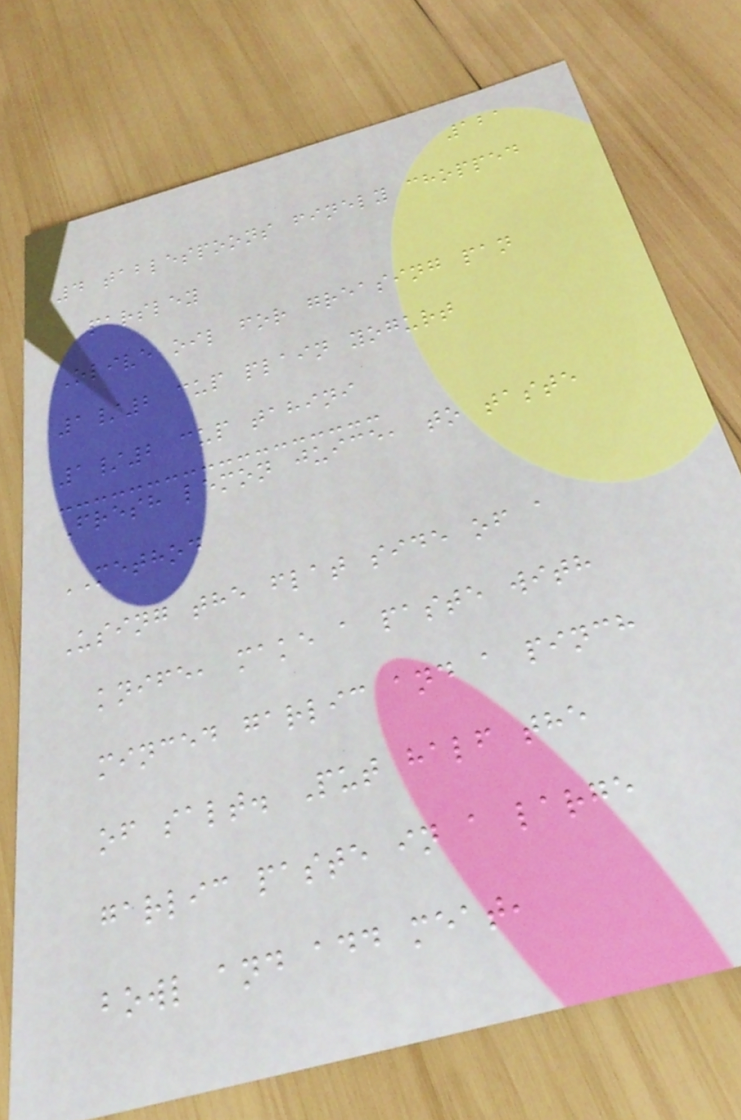121
4 tablespoons finely chopped
parsley
Olive oil for greasing pan
1/2 cup plain yogurt
1/2 cup tahini
Fresh lemon juice, to taste
METHOD
Using the flat side of a
knife, make a paste with
minced garlic and a pinch
of salt. Put half the
garlic paste in a large
bowl and add meat,
